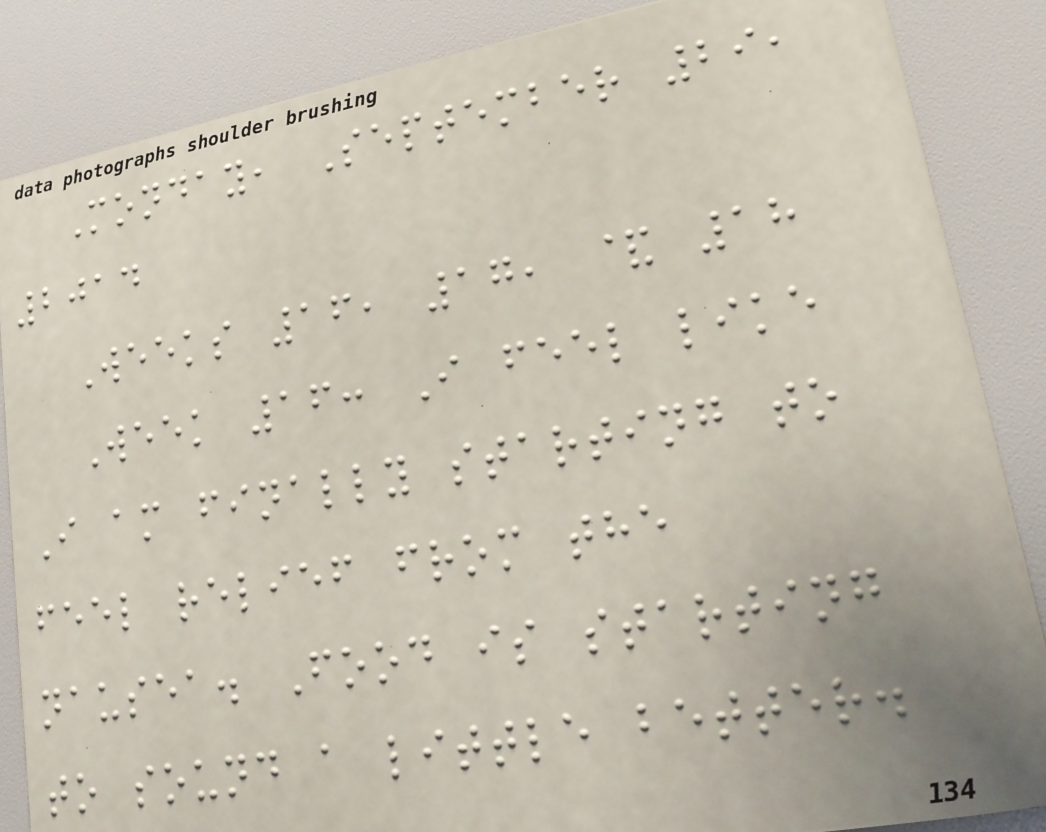Monday, September 29,
2014
Weeks 16, 17, & 18
Week 16: I feel like
I am finally starting to
feel relief from the
nausea. Food is starting
to sound a little better.
